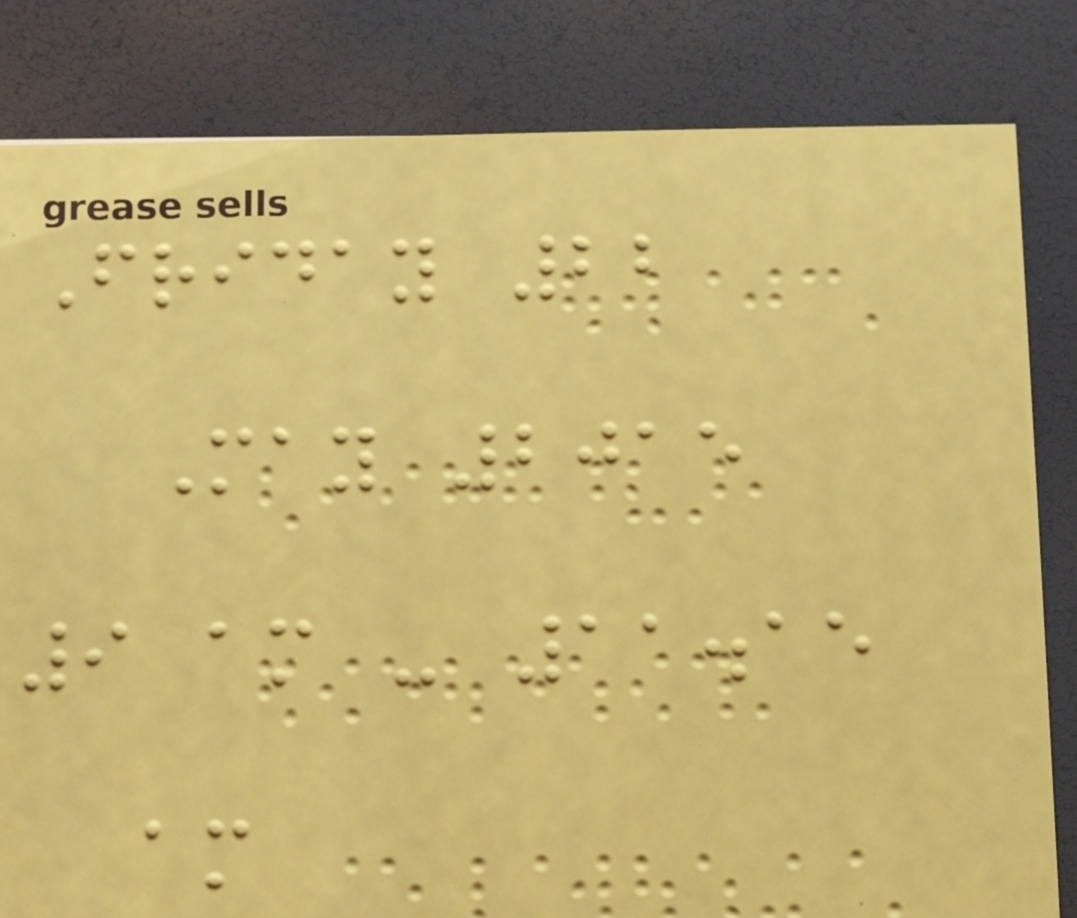Friday 22
May 2015
9 am - 11.15
am
